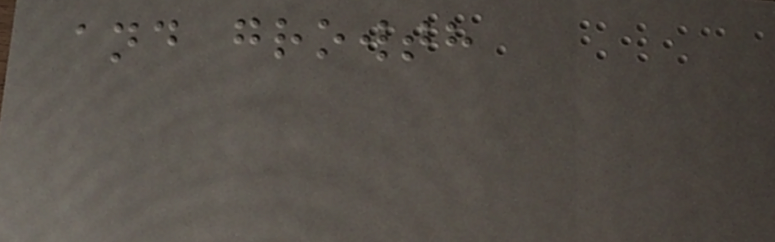and growth
